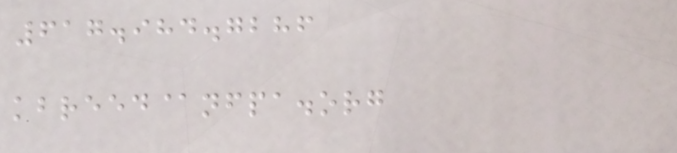617.984.7286
kbreed@nfpa.org
